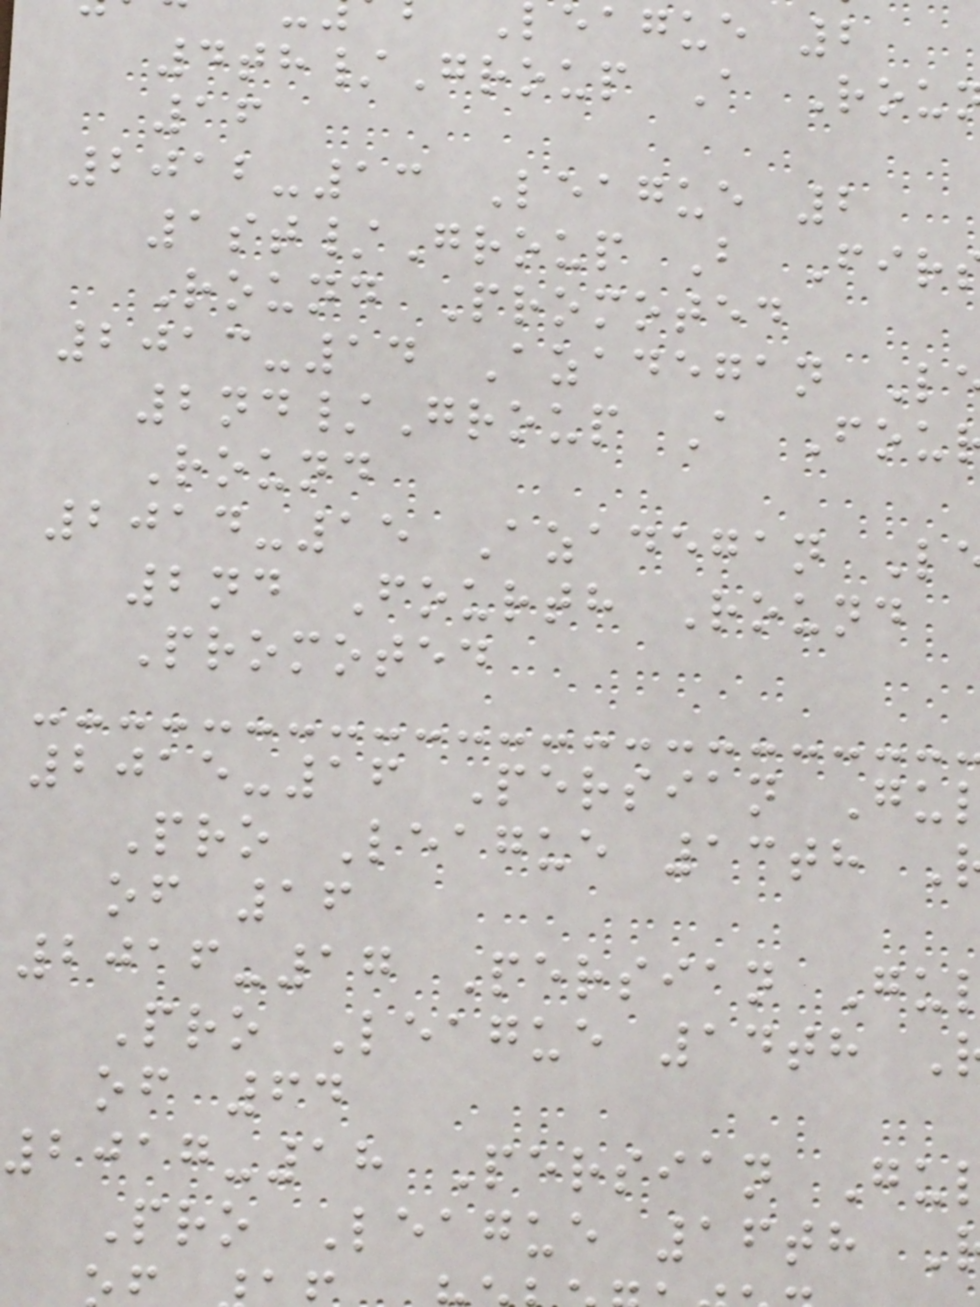league 2
4th/Group A Rou
16
2012-13 League 2
1st/Group B Fir
Round Promoted
2013-14 Azadegan L
2nd/Group A Fou
Round
2014-15 Azadegan L
2nd Fourth Round
Promoted
2015-16 Persian Gu
Pro League 13th
of 16
2016-17 Persian Gu
Pro League 14th
of 64
2017-18 Persian Gu
Pro League 16th
